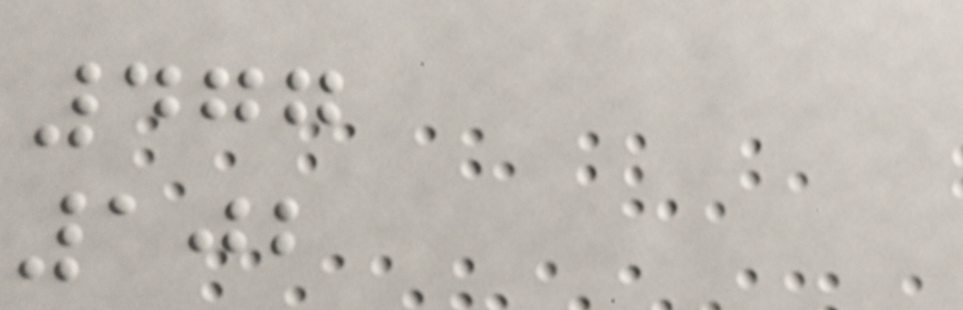477
102
